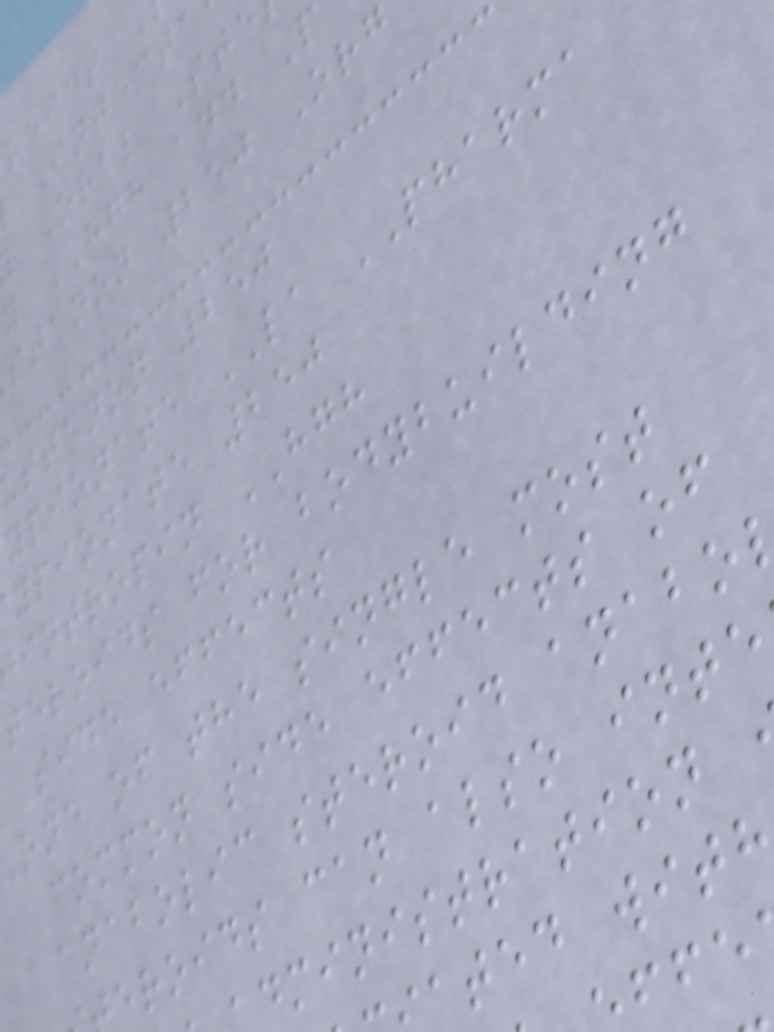roids
Injecta
Oral Ste
y HGH and P
stanon 250 Org
ustanon 250
ypionate LA PHARMA
ypionate 250
intropin HGH
teroids for bodybuilding
side effects
one of the single most
common side effects of
anabolic steroid anabo
eroids can also inte
dministration
ated with
